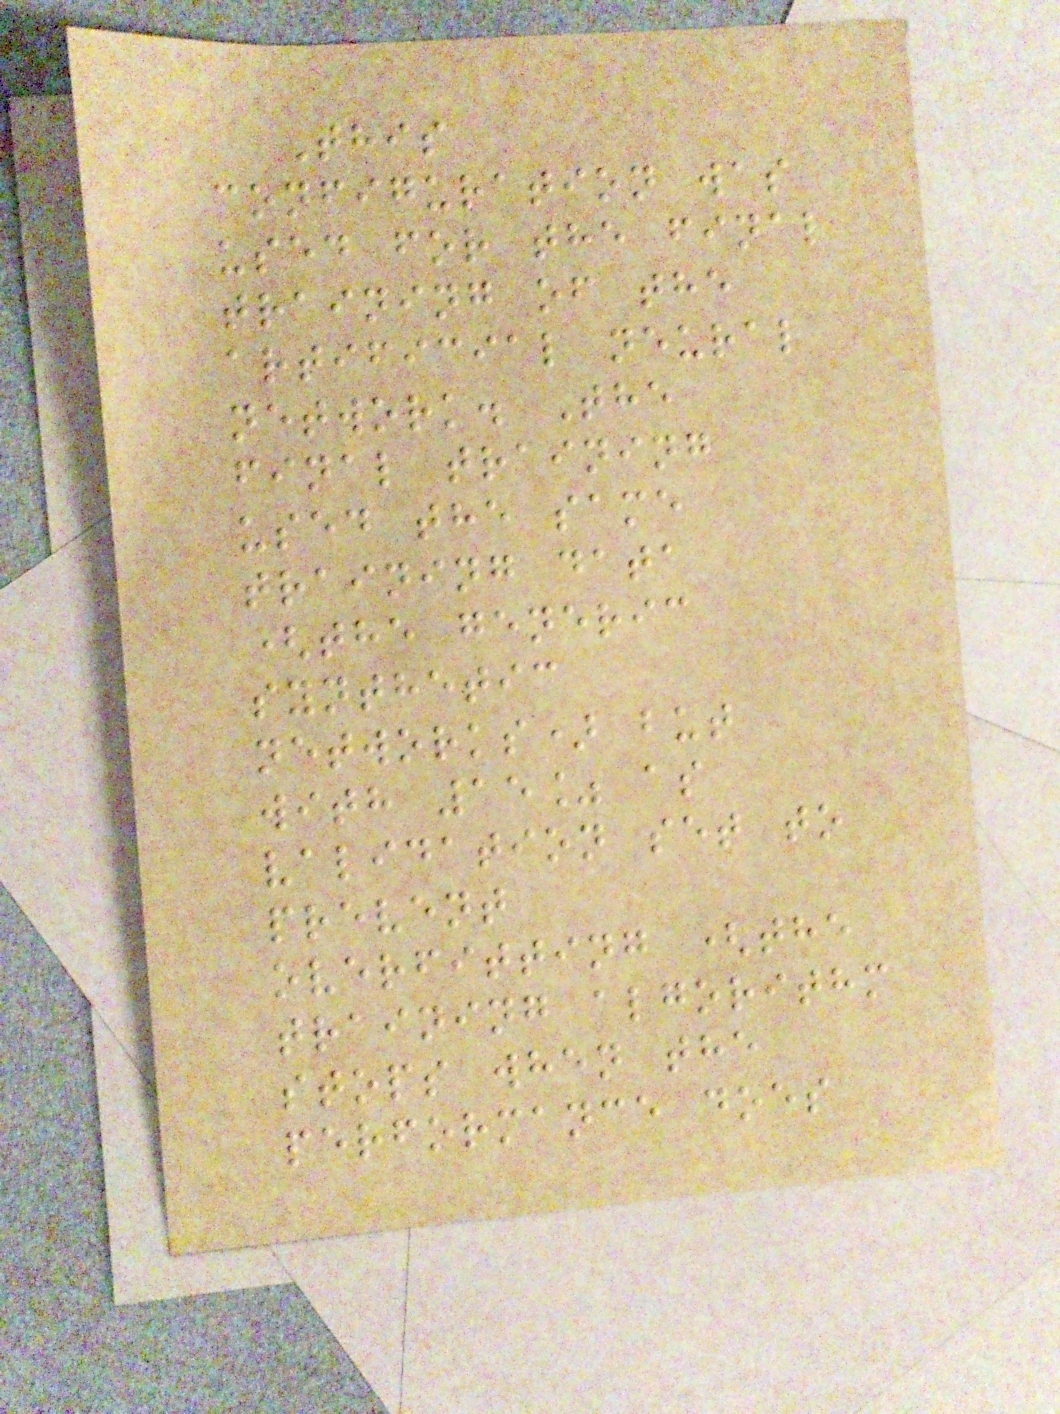This
configuration was
used for the final
training of the
artificial neural
network. The
final training
used the same
training data
(the generic
synthetic
networks) but
with 15% as
validation set to
prevent
overfitting (the
training algorithm
stops when the
performance does
